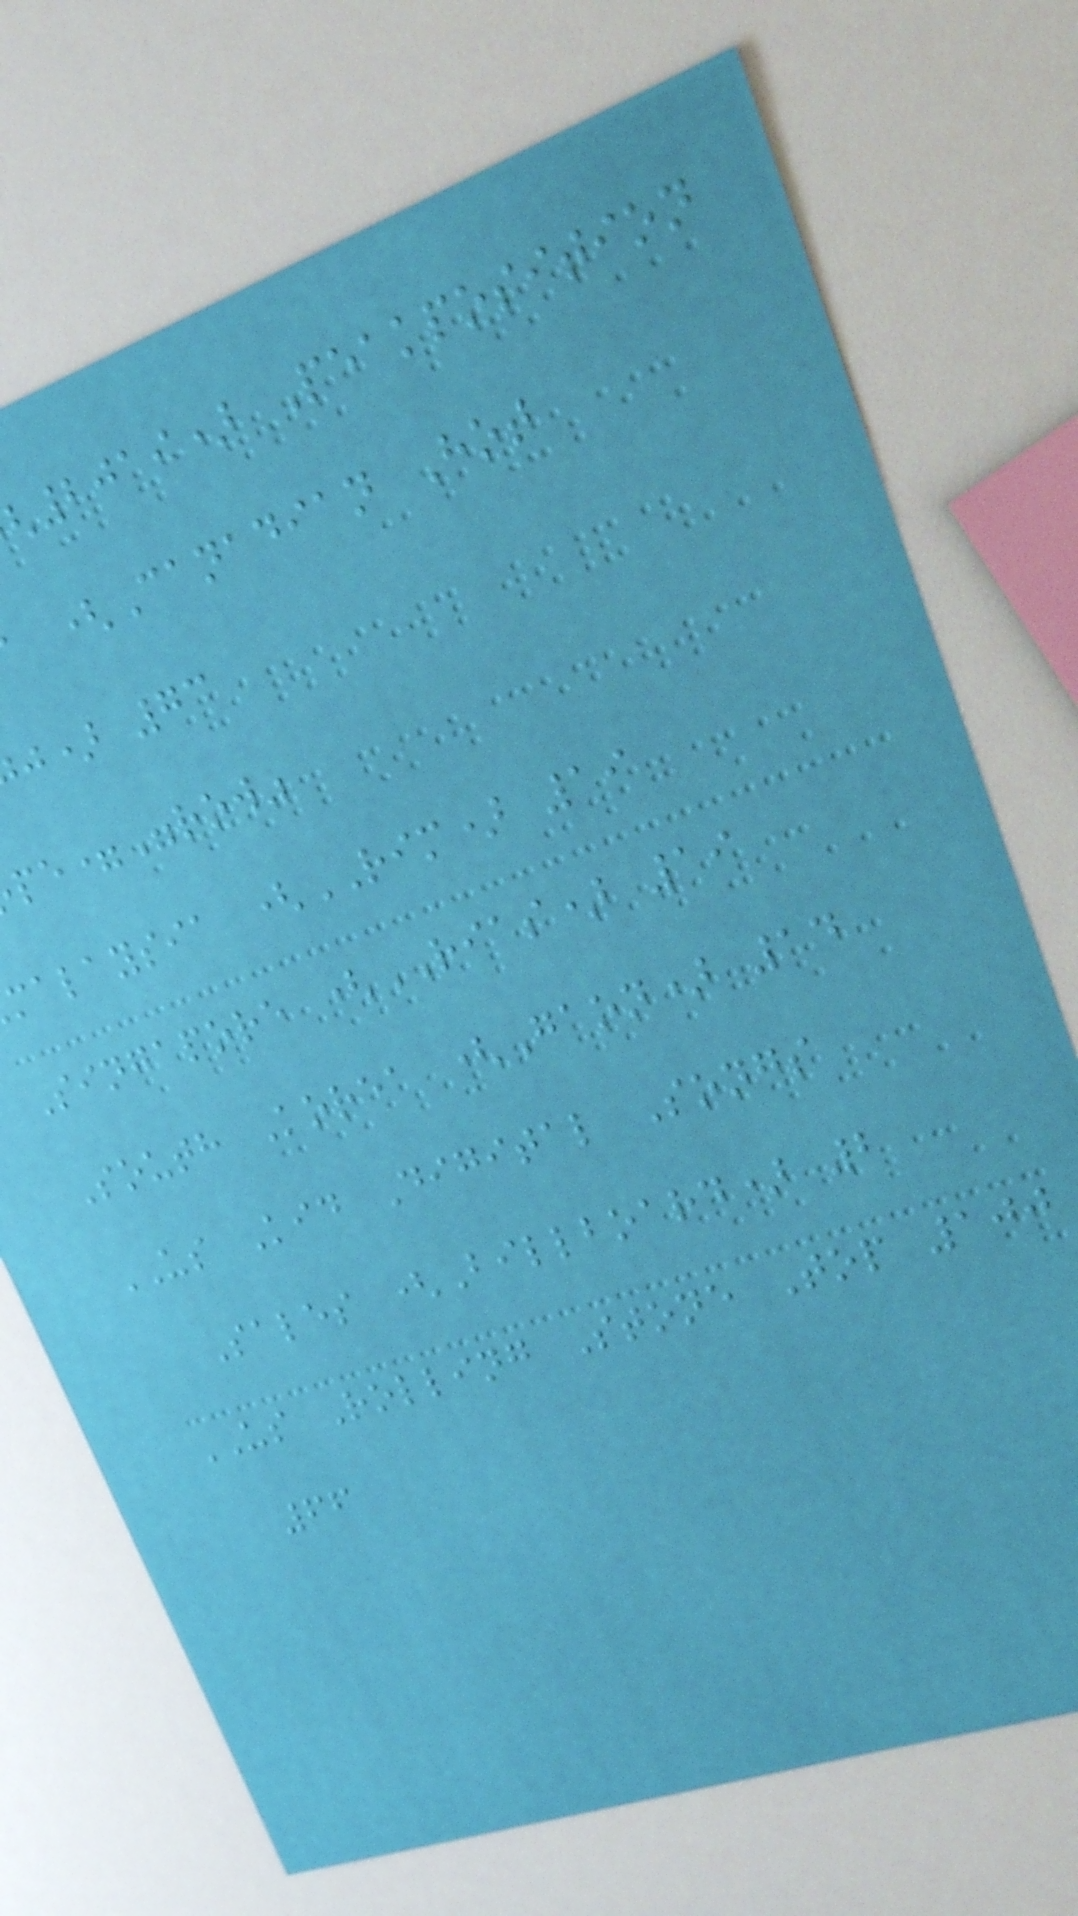2019) Peakposition
(Canadian Hot
j) 73
pe="row"
malaysia (RIM) 19
Singapore (RIAS) 19
South Korea (Gaon) 14
US Kid Digital Songs
Sales (Billboard) 2
US Rolling Stone Top 100
66
